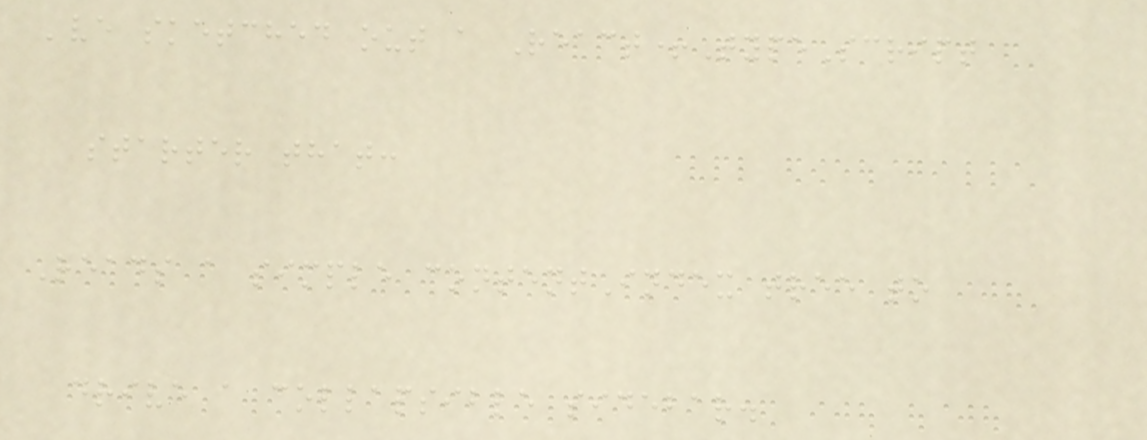've sketched out a React+TypeScript
starter that:
Reads a simple contentIndex tree to
drive a collapsible sidebar.
